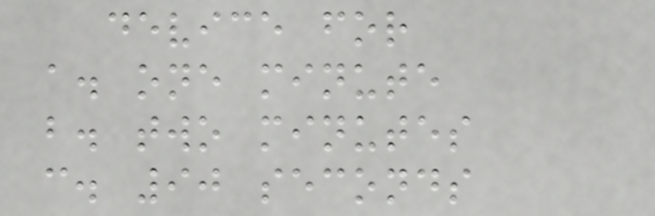device for
a. one minute
b. two minutes
c. 90 seconds
